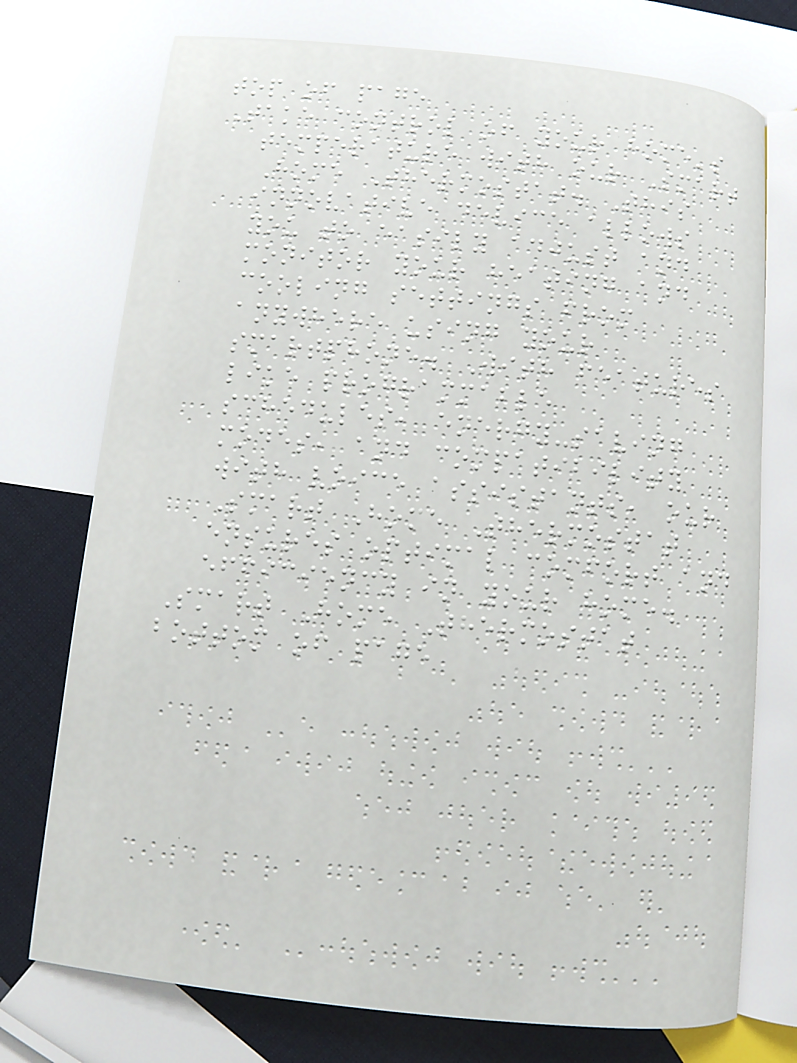top of page
Take control of your home's
temperature with our Smart
Home Thermostat. This
innovative device allows
you to easily adjust and
monitor your heating and
cooling settings from
anywhere using your
smartphone. With features
like programmable
schedules, energy-saving
modes, and compatibility
with voice assistants, our
Smart Home Thermostat
ensures optimal comfort and
efficiency in your home.
Smart Home Thermostat
bottom of page
